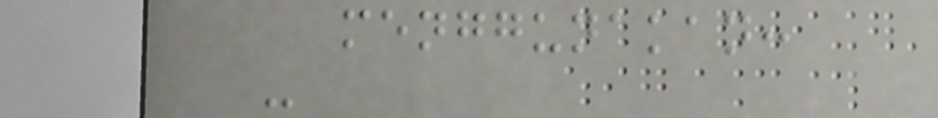menggunakan:
-
